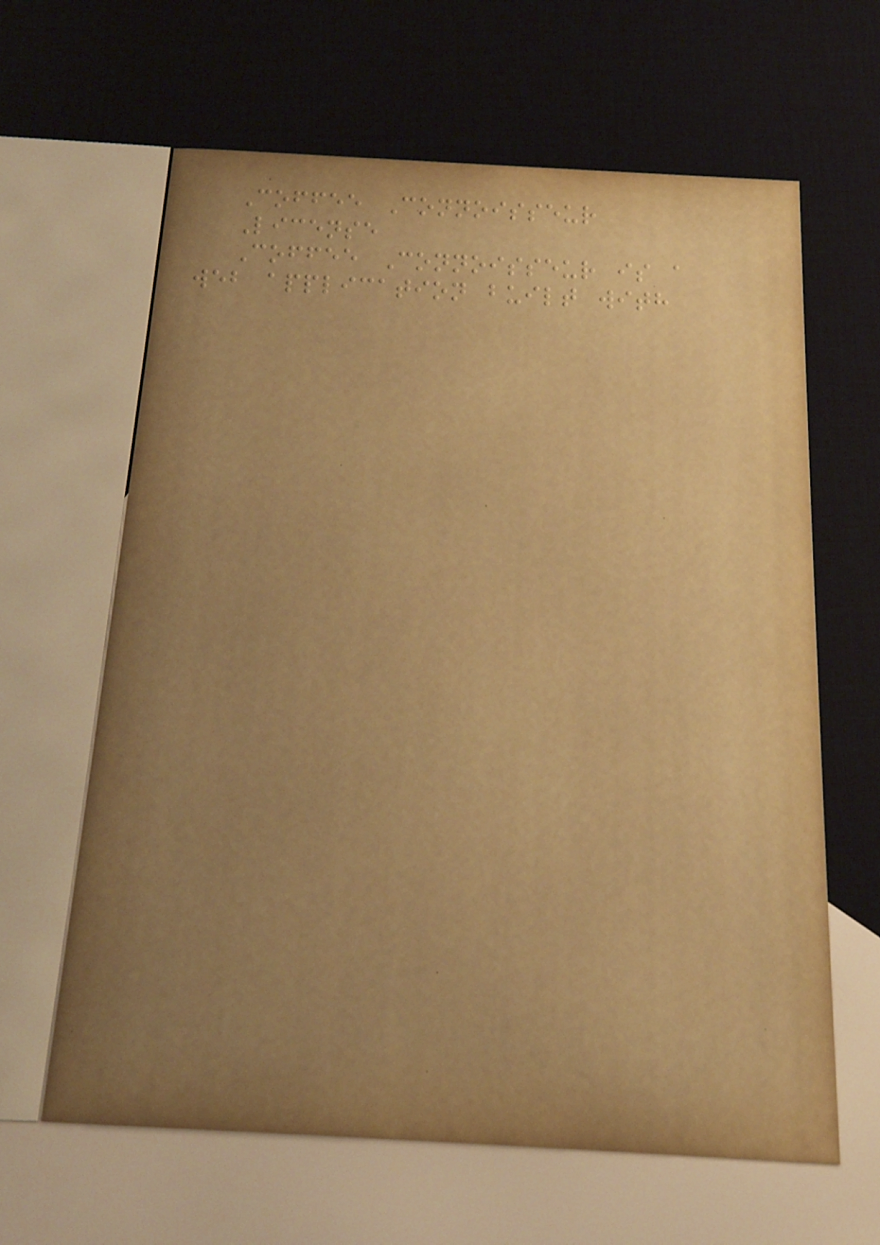Coffee Connoisseur
License
Coffee Connoisseur is a
web application built with
